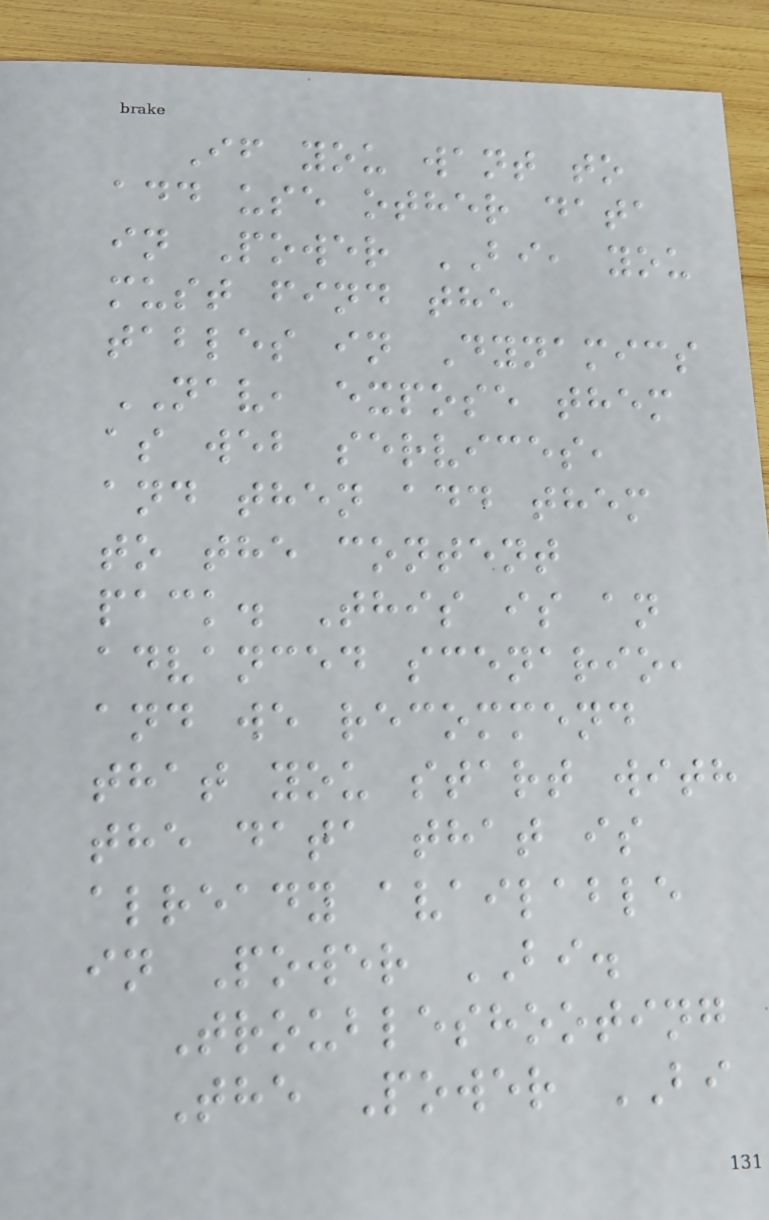If you want to
add use other data
in Power BI, you
must find the
tables in Dynamics
NAV, expose them
as web services,
and then add them
to the content
pack. This is an
advanced scenario,
and we recommend
that you start with
the data that is
already available
in Power BI.
Troubleshooting
The Power BI
